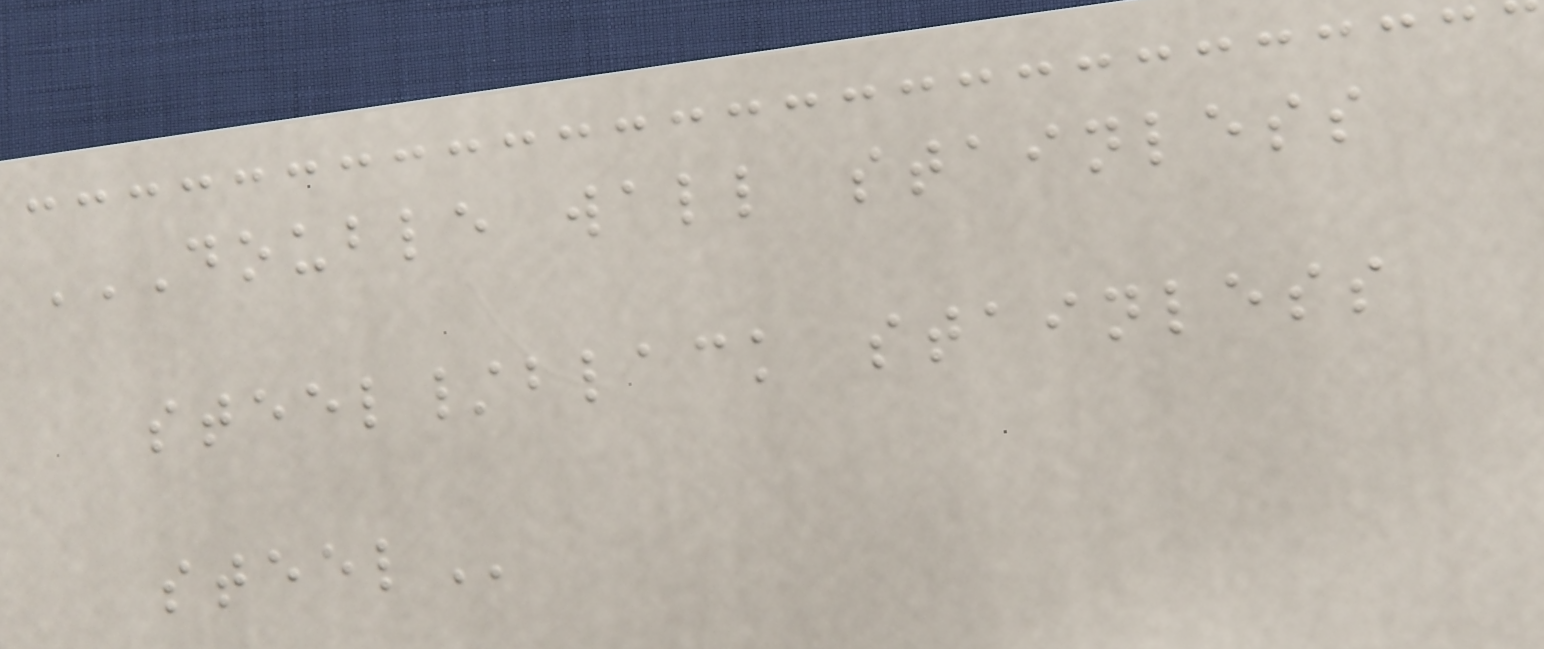DOUBLE WALL STAINLESS
STEEL/BLACK STAINLESS
STEEL
